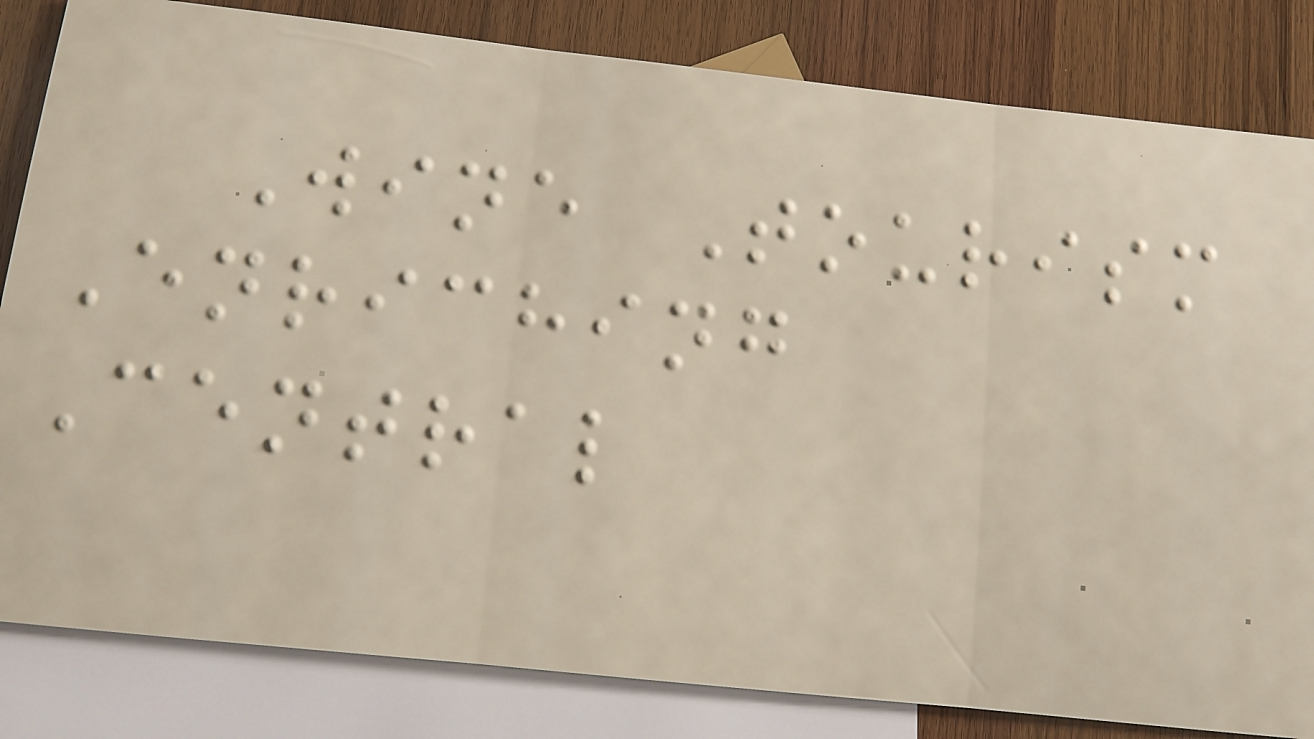Wine Tourism
Enriching
Central
